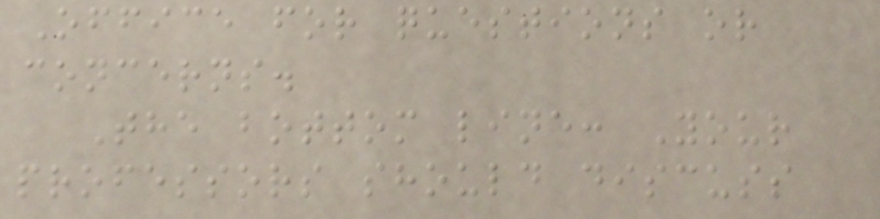Office for questions or
concerns.
The bottom line: Your
professors should discuss
